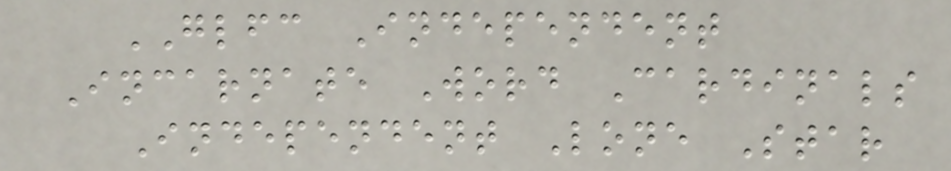GLFC Independent
Incarnate Word Cardinals
Independent Lone Star
